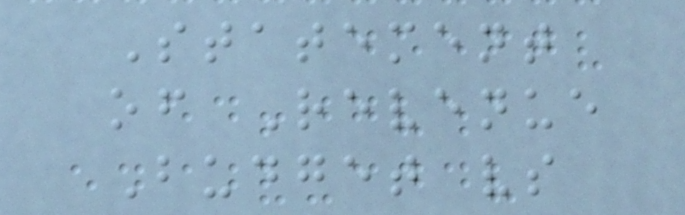Statement
of Revenue
Budget vs
